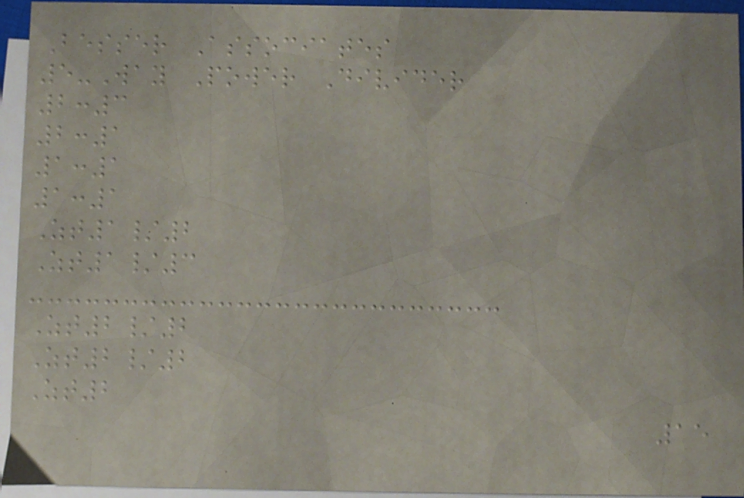Besser Associates
5-Way Power Divider
2:3
2:1
1:1
1:1
Zt1/2
Zt1/3
Zt2/2
Zt2/2
Zt2
15
